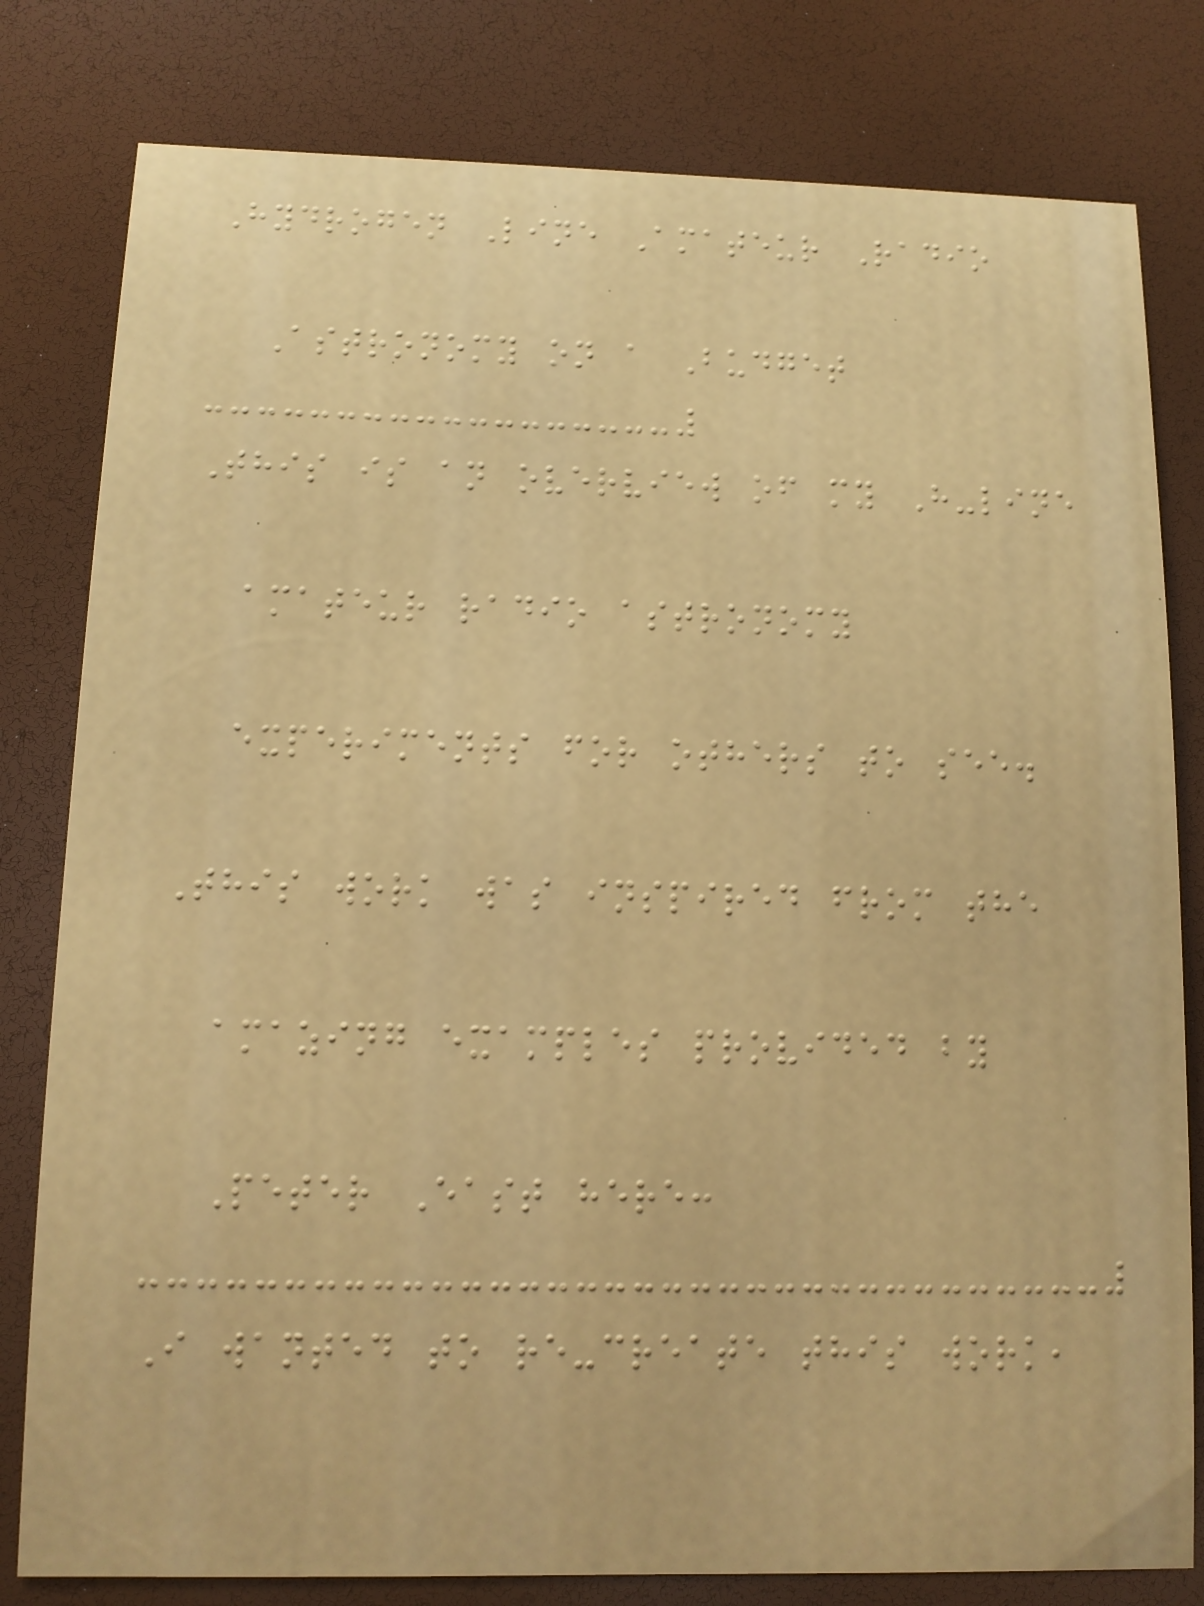Hydrogen Line Amateur Radio
Astronomy on a Budget
This is an overview of my H-line
amateur radio astronomy
experiments for others to see.
This work was inspired from the
amazing examples provided by
Peter East here:
I wanted to re-create this work,
